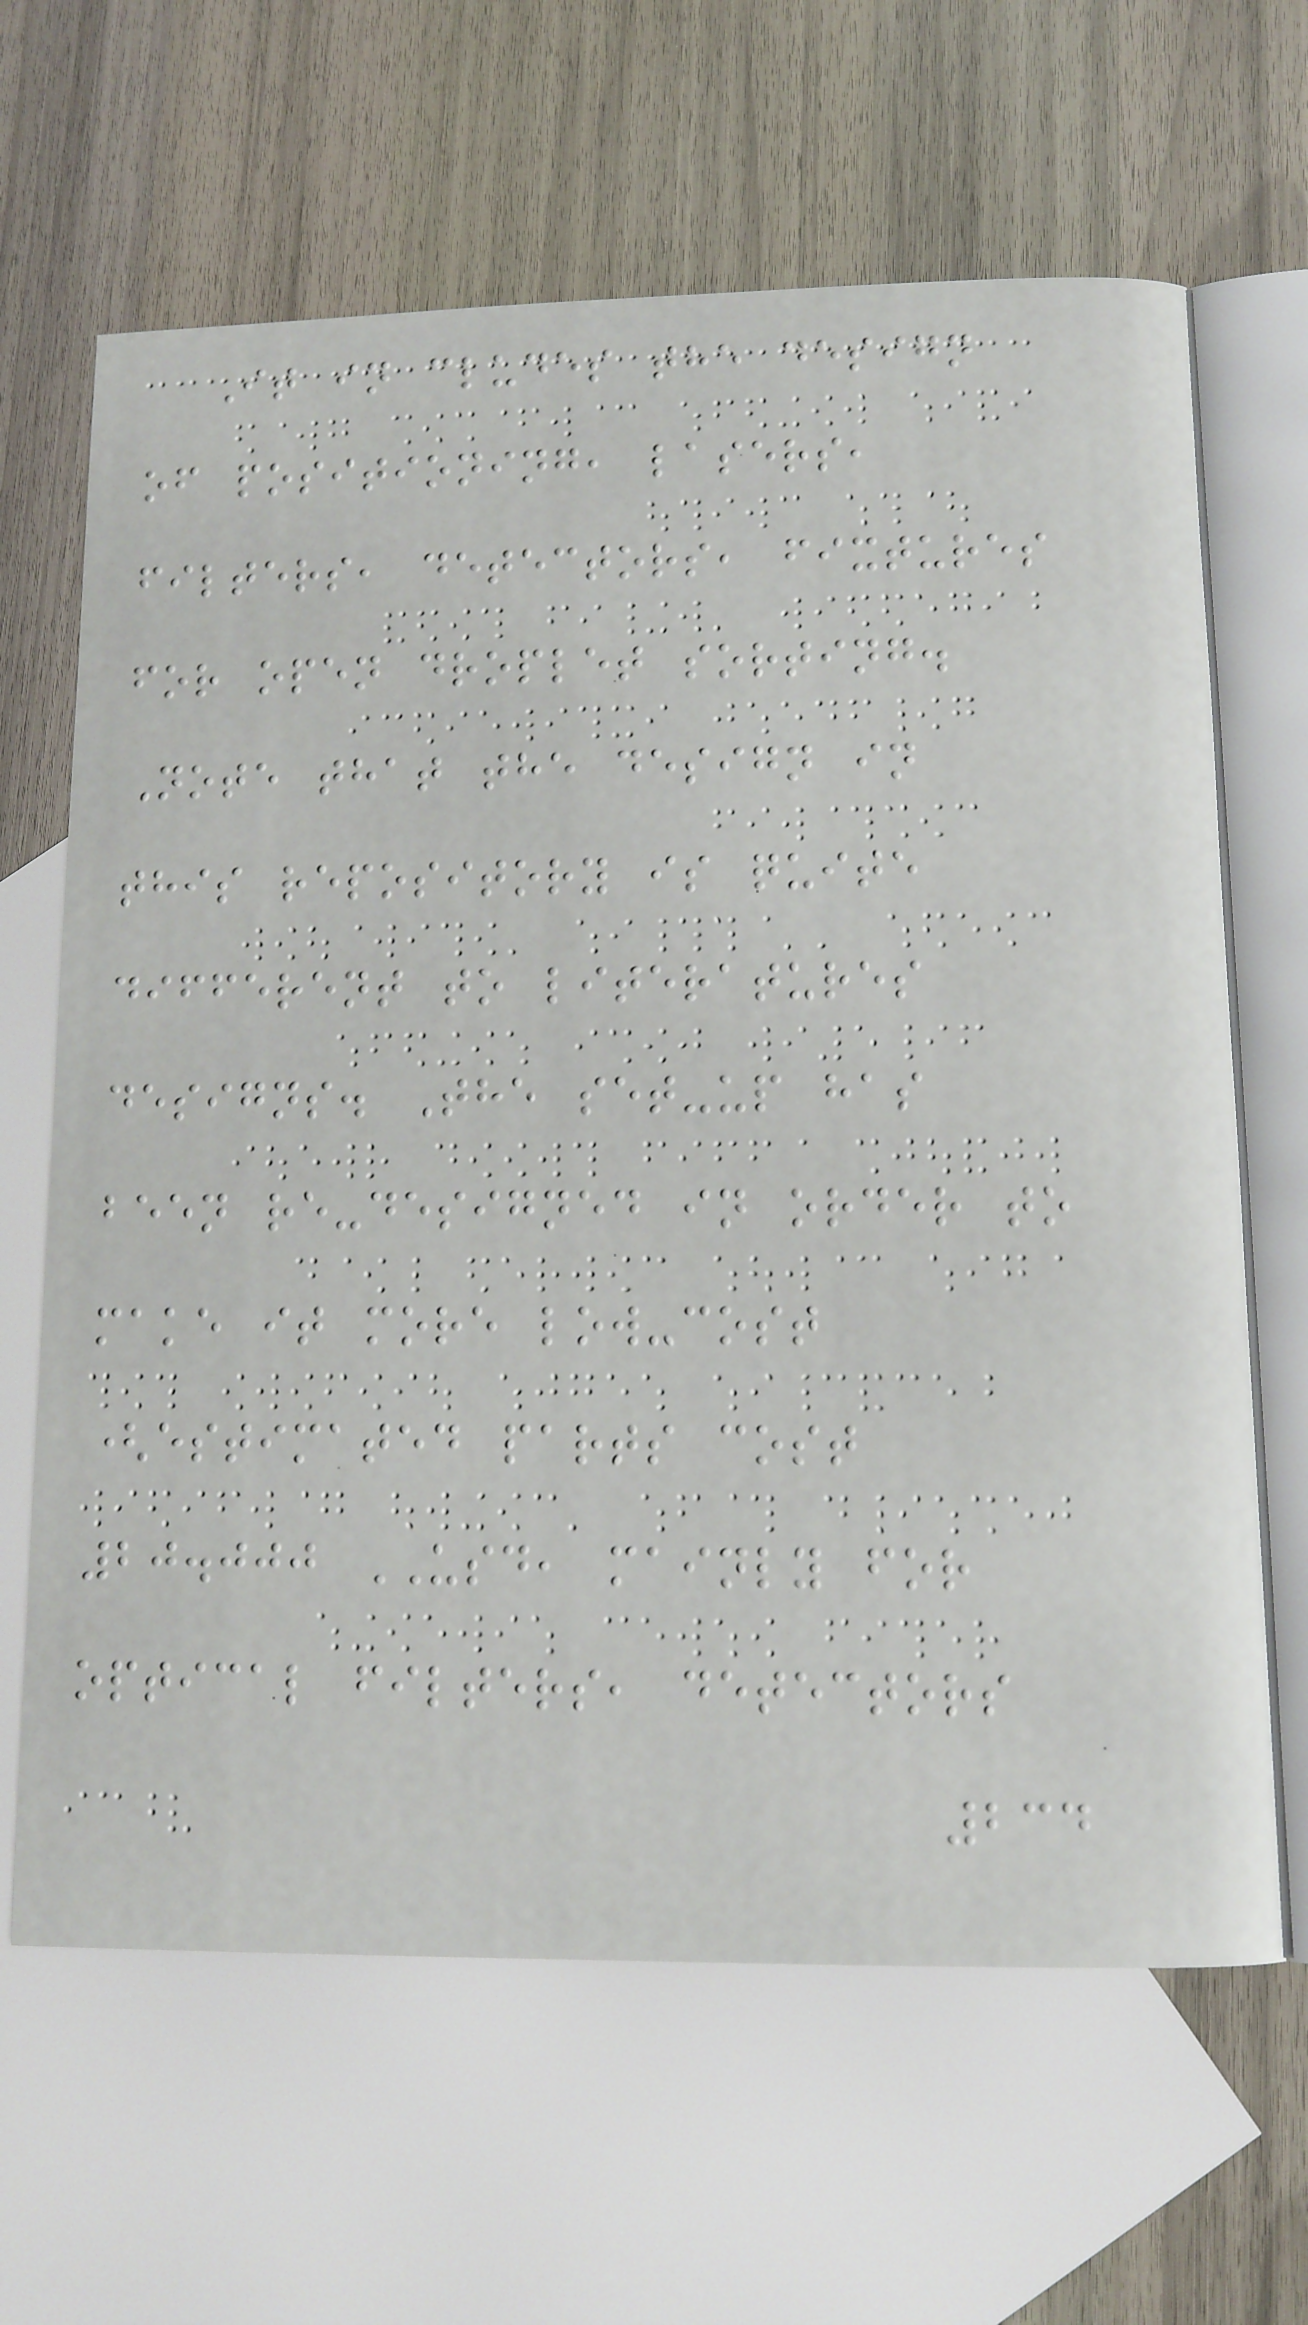It in cludes the design
of positioning, lasers,
filters, detectors, fixtures
for open droplet sorting.
Note that the design in
this repository is quite
different to literatures
designs. The set-up has
been re-designed in order to
make it more low-cost
(estimated parts cost
20.000 USD, mainly for
optical filters, detectors
234
